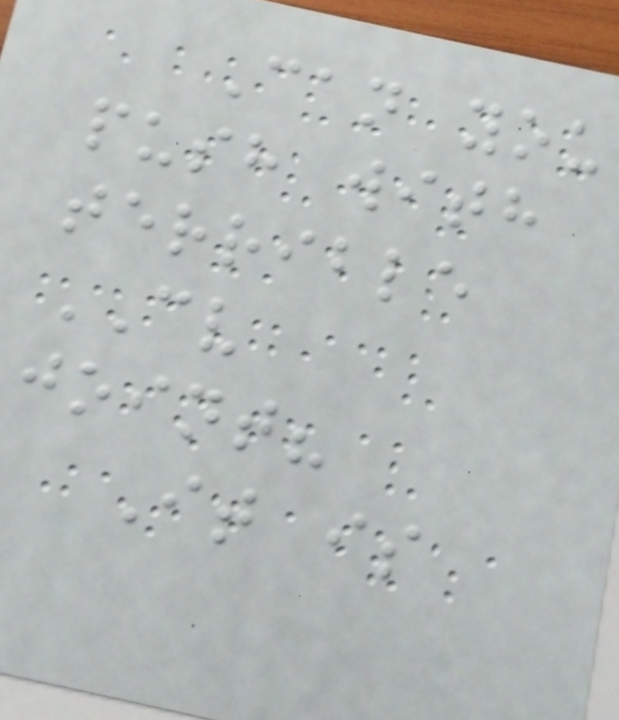Can you
push with
terrible
CV
joint?
It is
